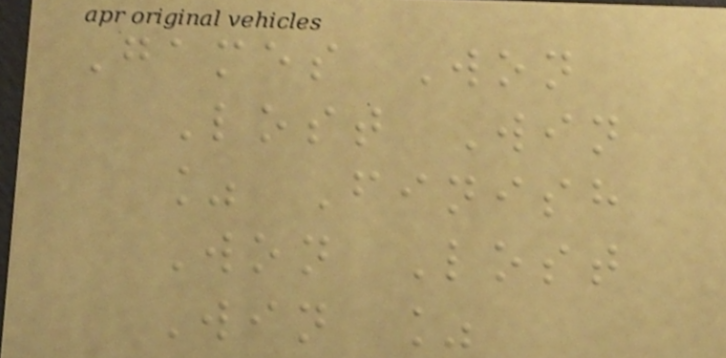Games Won
Lost Win
% Finish
Won Lost
Win %
